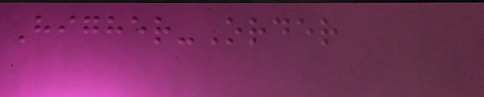Higher-Order
